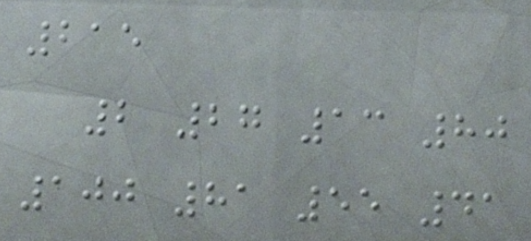215
2 27 13 80
100 81 55 41
